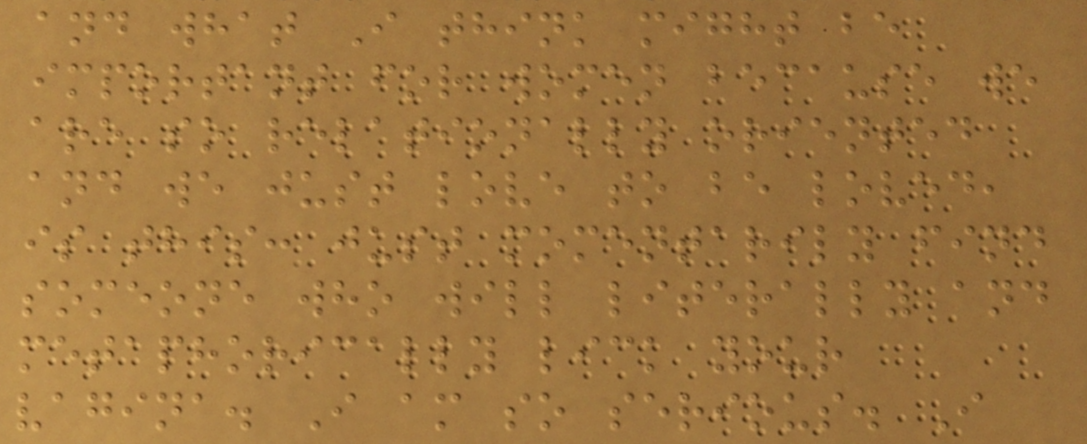and what I think might be
important for women because we
are so relationally oriented
and we just love to be loved,
is this: just momentarily find
someone who will literally and
metaphorically lick your
vagina. I am so serious. I
